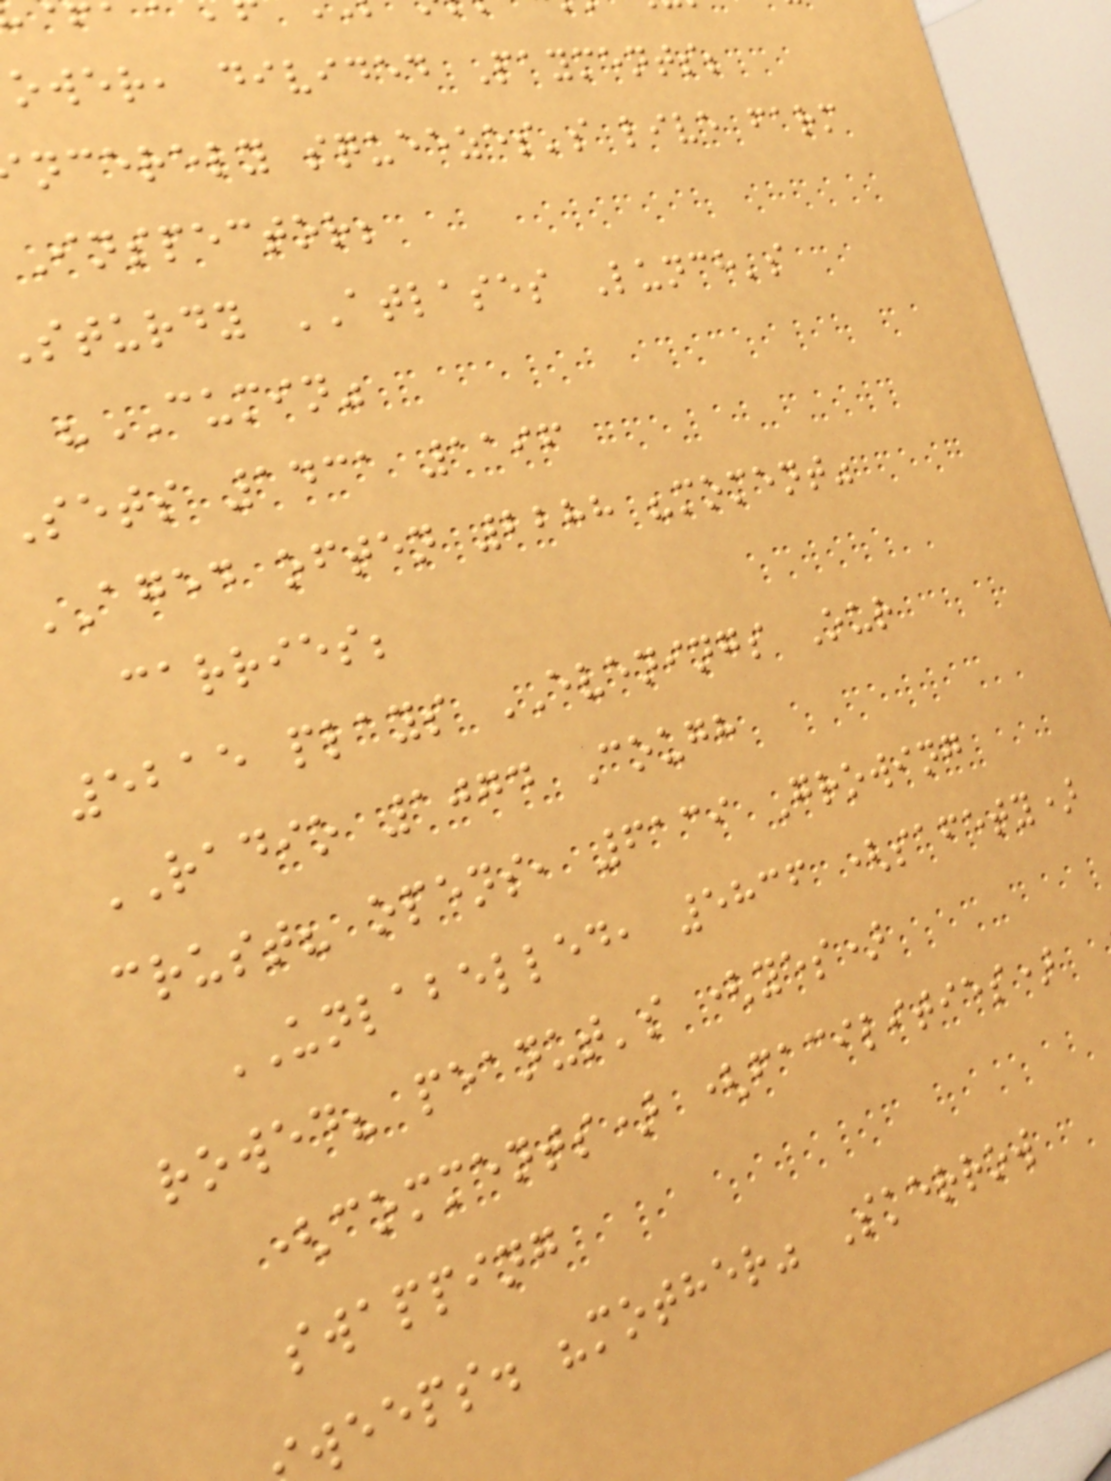ower, divided Payments;
ncerely squeezes's live farm
Inspector;
sturdy ATLASES Lunch's
"CUMIN"
sets 1431 1196
AGED often 2288 "moment"
carries;
5215 plays EVENINGS Our
RADIO 1074 Cough
crust? opens, 6139 Growing
UNLABELLED, 5836 (safety)
rowed? peanut's (yes)
(comments) (facilities)
swapping
weeps. "mother" Skerrow
